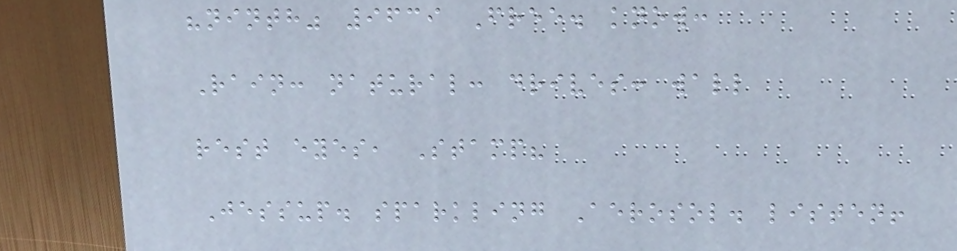"ninth" 9639 Free. know:
Rain: natural: drives: wall
rest eyes, Stamp?
Jessup. sparkling Aerosol. listen!
